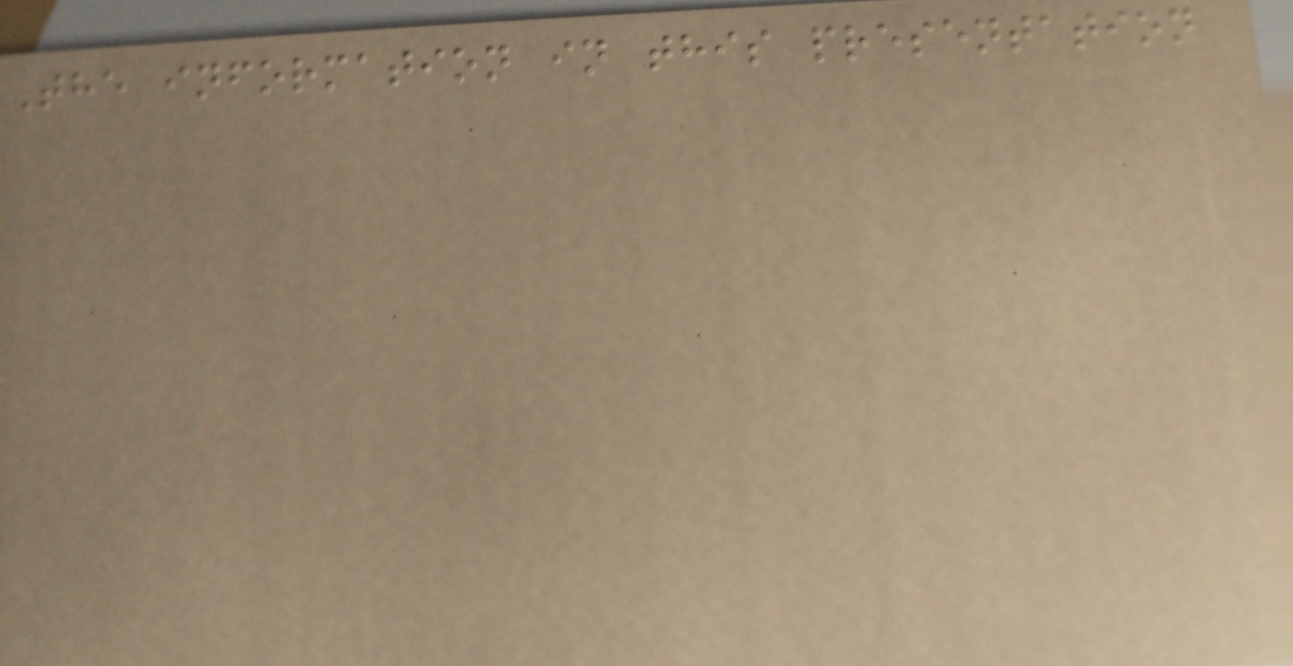The information in this presentation
